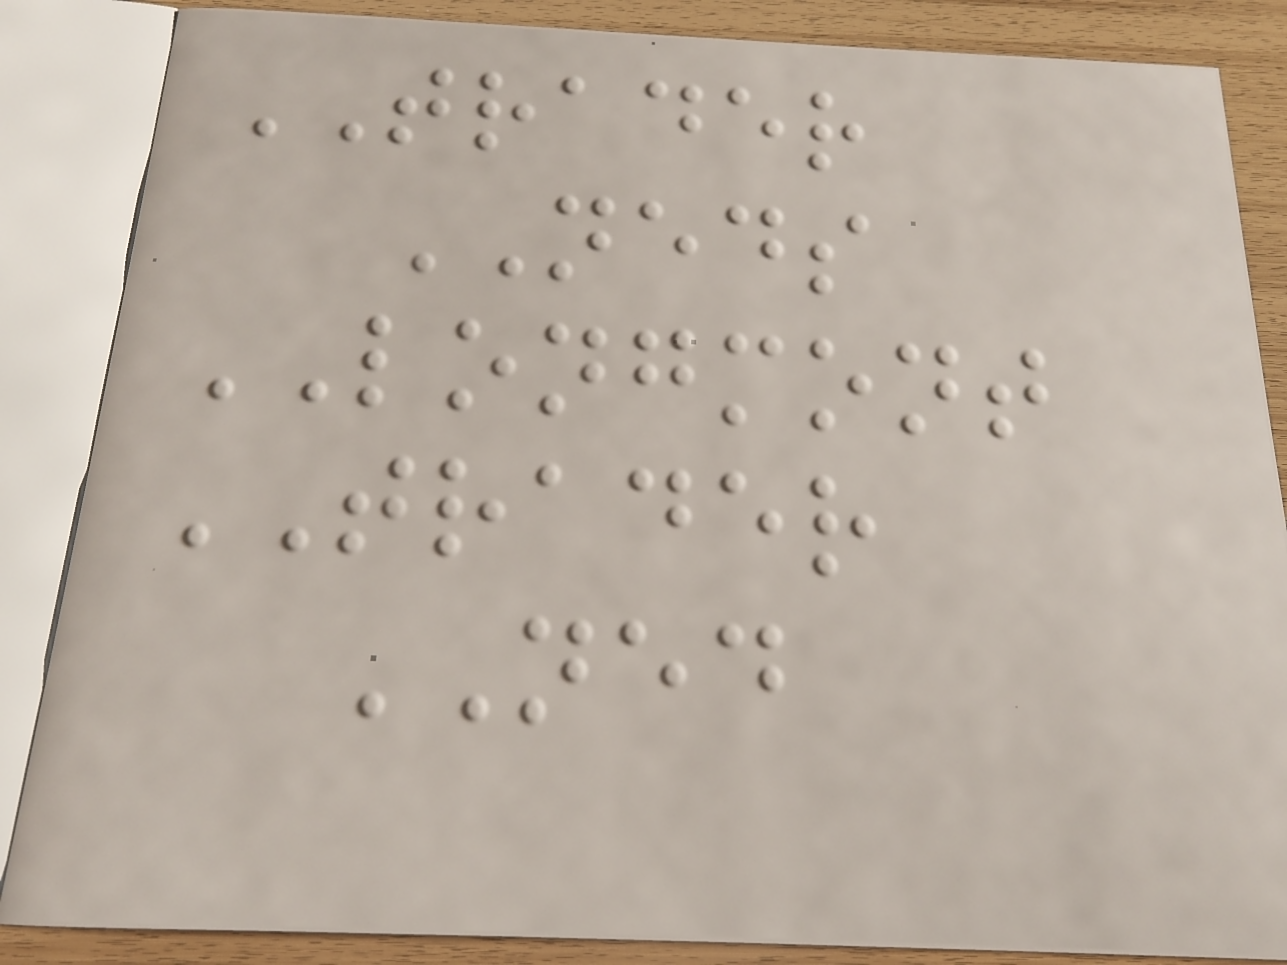TRADER
NEDS
LONGMONT
TRADER
NED
